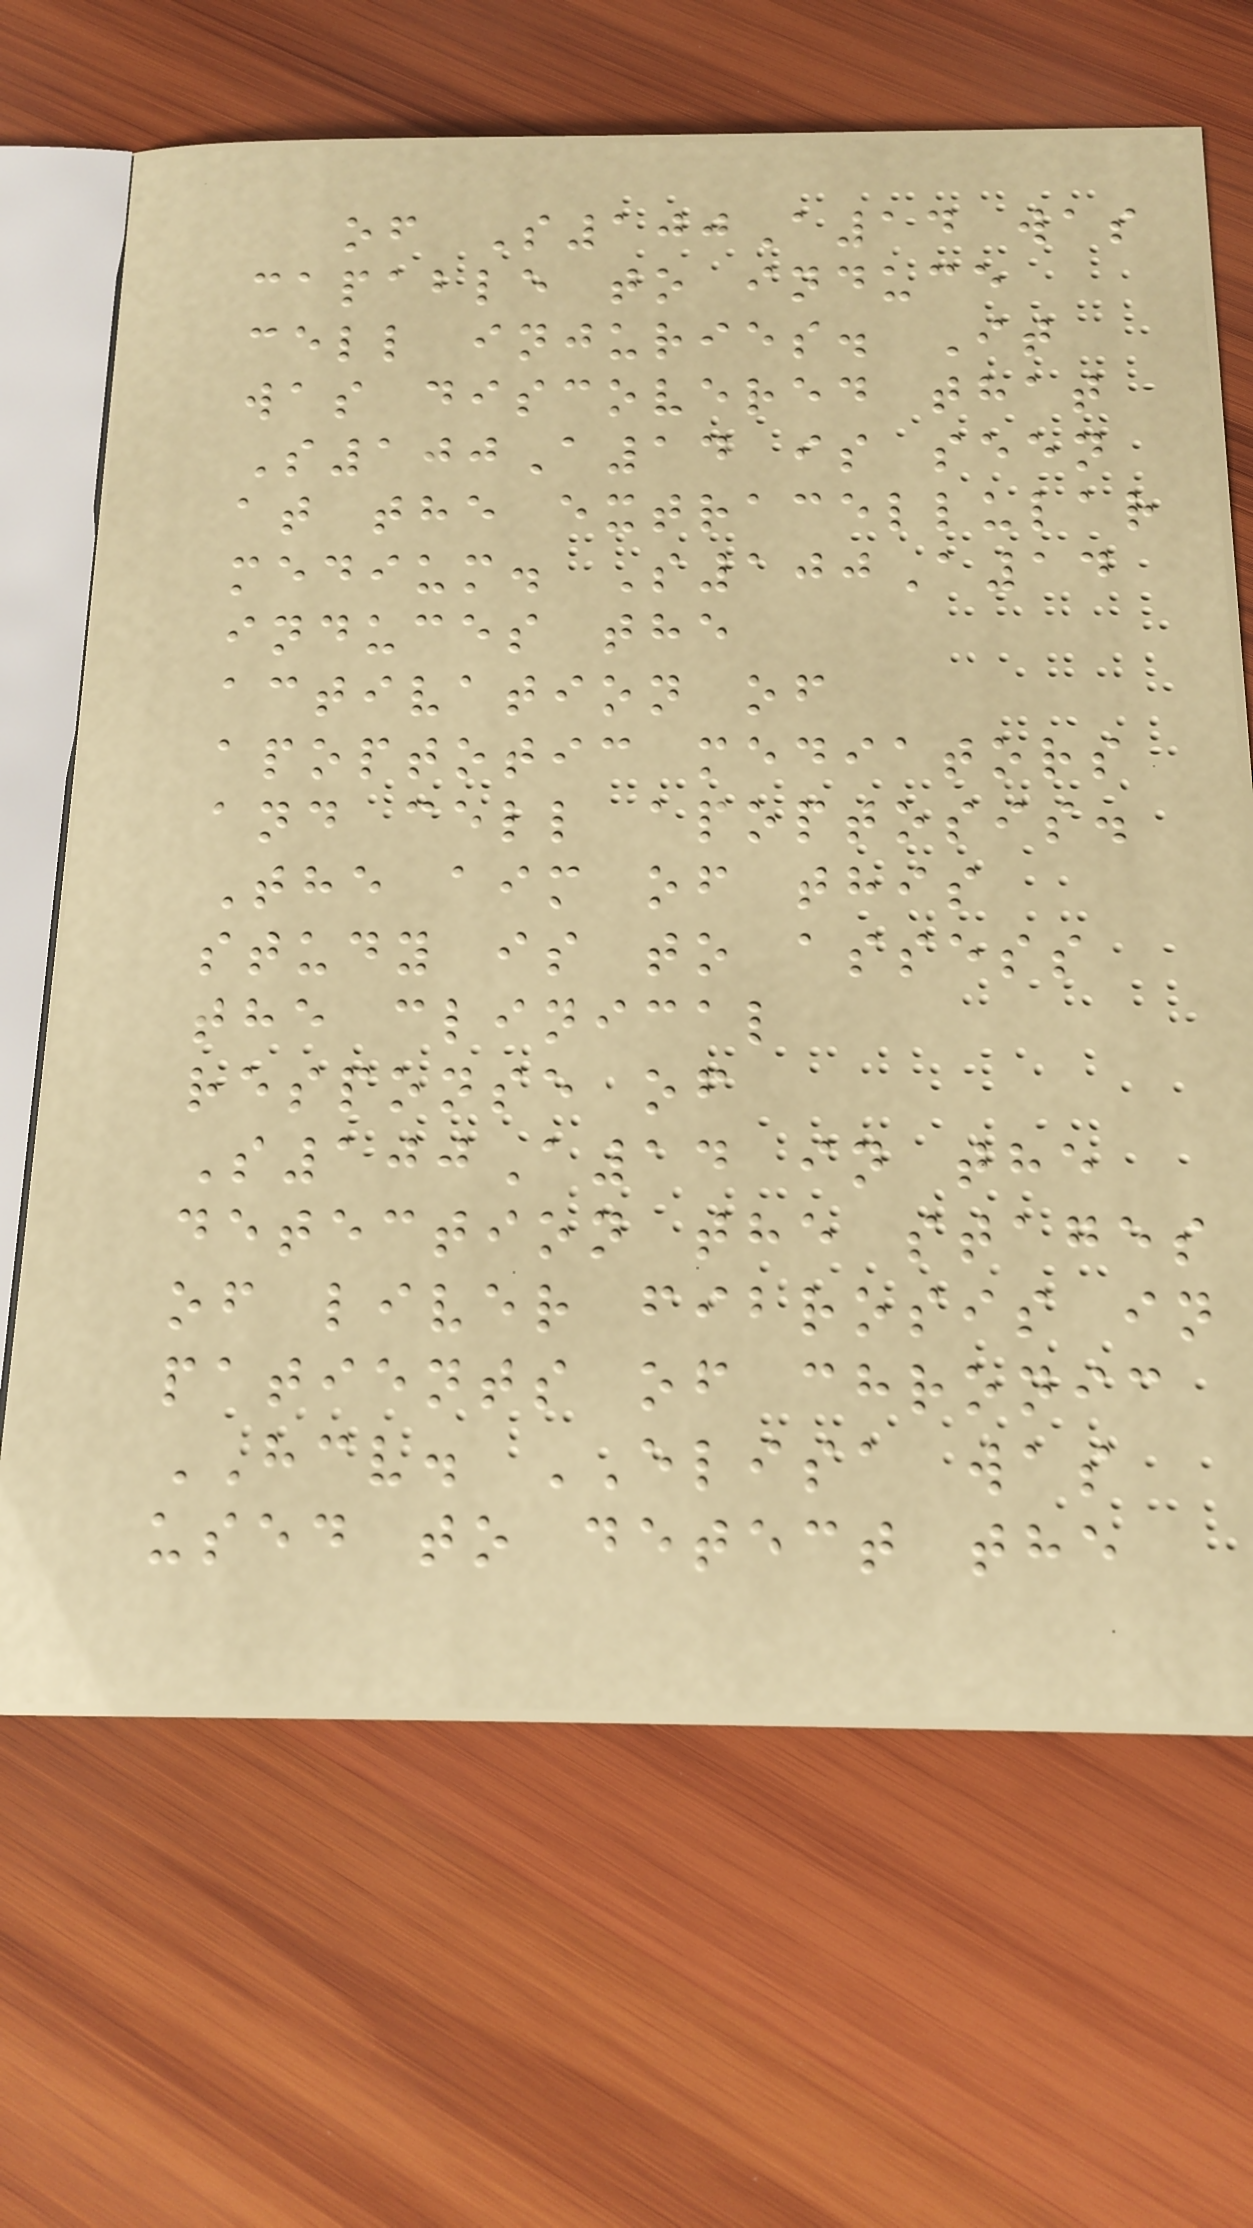of S100A14 was
capable to induce
cell injuries. It
was discovered that
S100A14 is seen
at the extracellular
medium. S100A14
induces the
activation of
apoptotic mediators
and cell apoptosis.
The aim of this
study is to assess
the clinical
response of
S100A14 in the
detection the stages
of liver fibrosis in
patients of chronic
HCV. ELISA was
used to detect the
